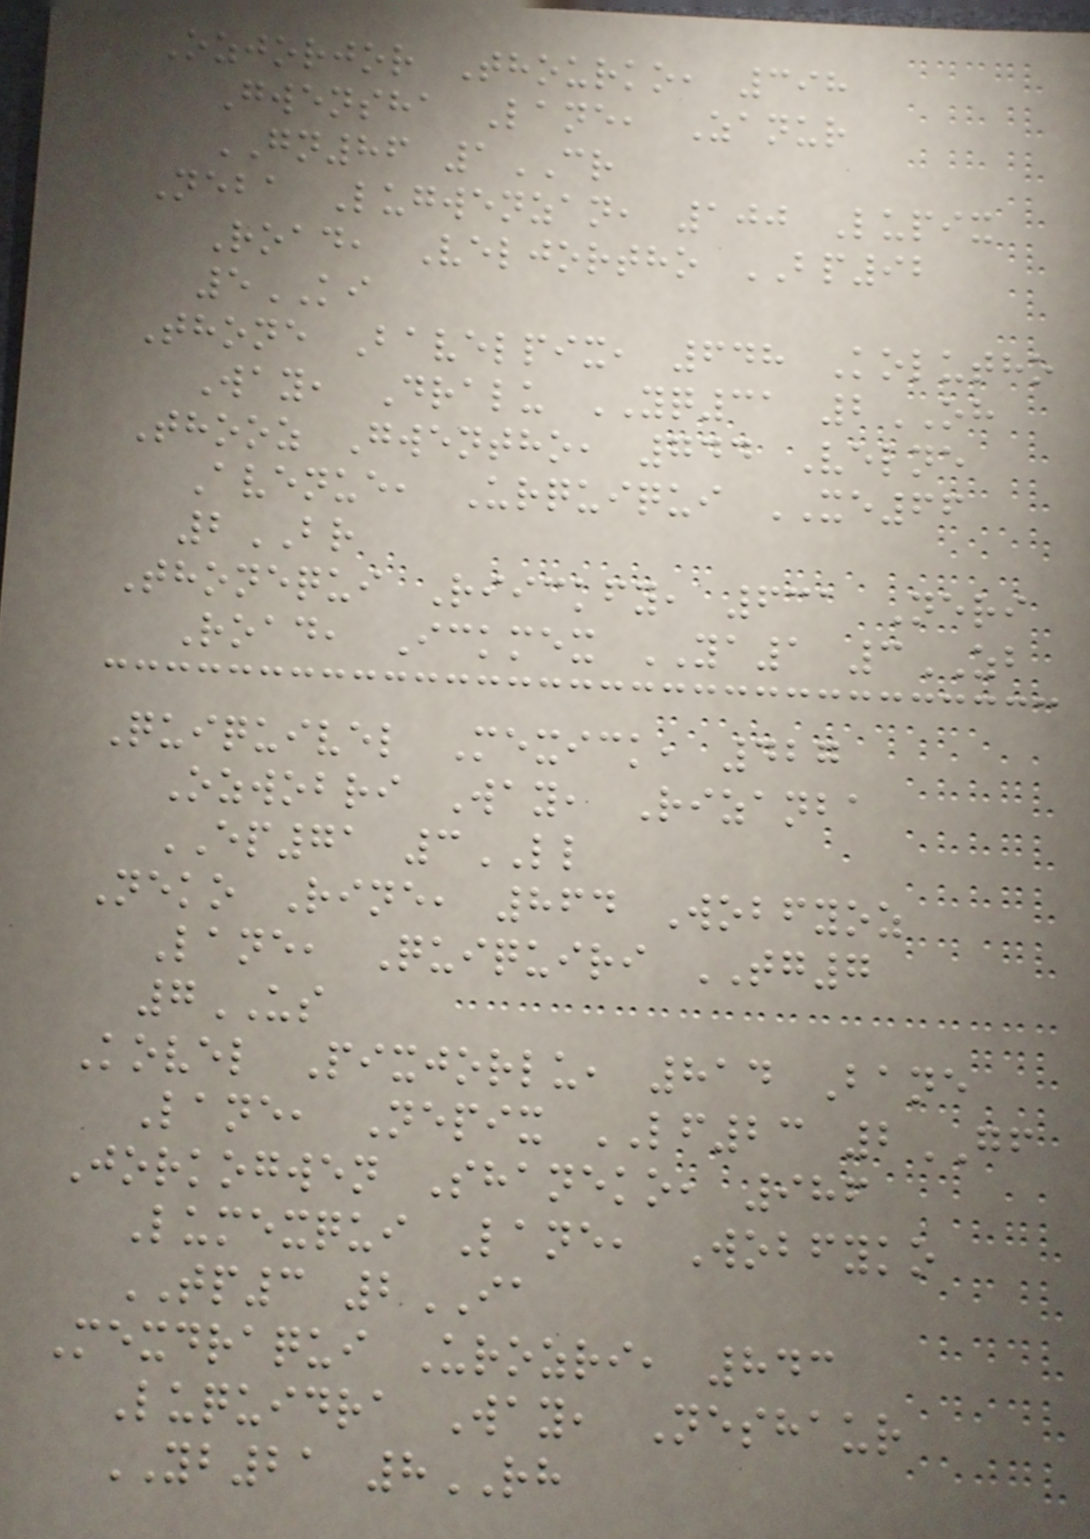Ozjorjor Thourko, 398
Gwensha Lane, Zanur
GN86 1CR
Neba Lugwenzan, 100 Lupix
Road, Veljortho BP92
5KI
Thone Bavelpix, 648 Kolutho
Way, Dralu YQ31 2OH
Thooz Gwentho, 744 Velne
Avenue, Urquiqui XE66
2BR
Thonequi Riickfy, 631 Neri
Road, Ickmex YA1 3ZB
Quiquivel Mexick, 427
Ozwobri Way, Rizanba
EP71 3LL
Neko Rine, 864 Wobfyoz
Lane, Quiquiri TG7
7US
Kovel Pixjorlu, 814 Bane
Lane, Nepix LF23 2GF
Jorkogwen Shaneko, 986
Lumexqui Lane, Wobfyko
TP3 2IA
Mexdraqui Urozri, 843
Luquidra Way, Neshaur
YB21 8RH
